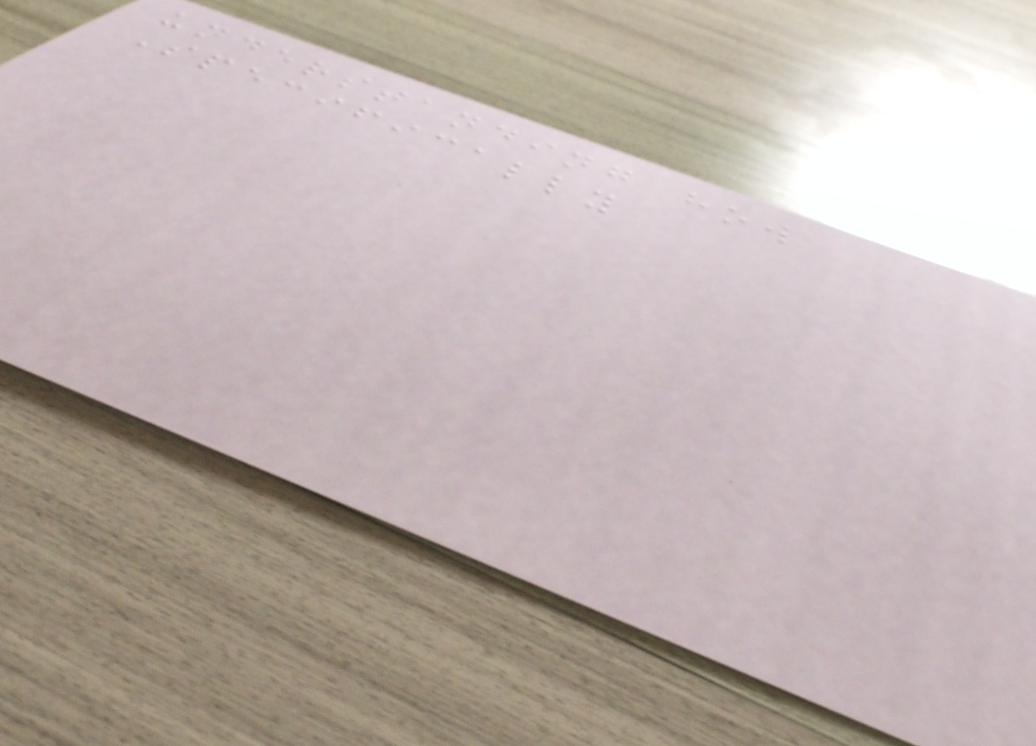understanding how
Specifically
